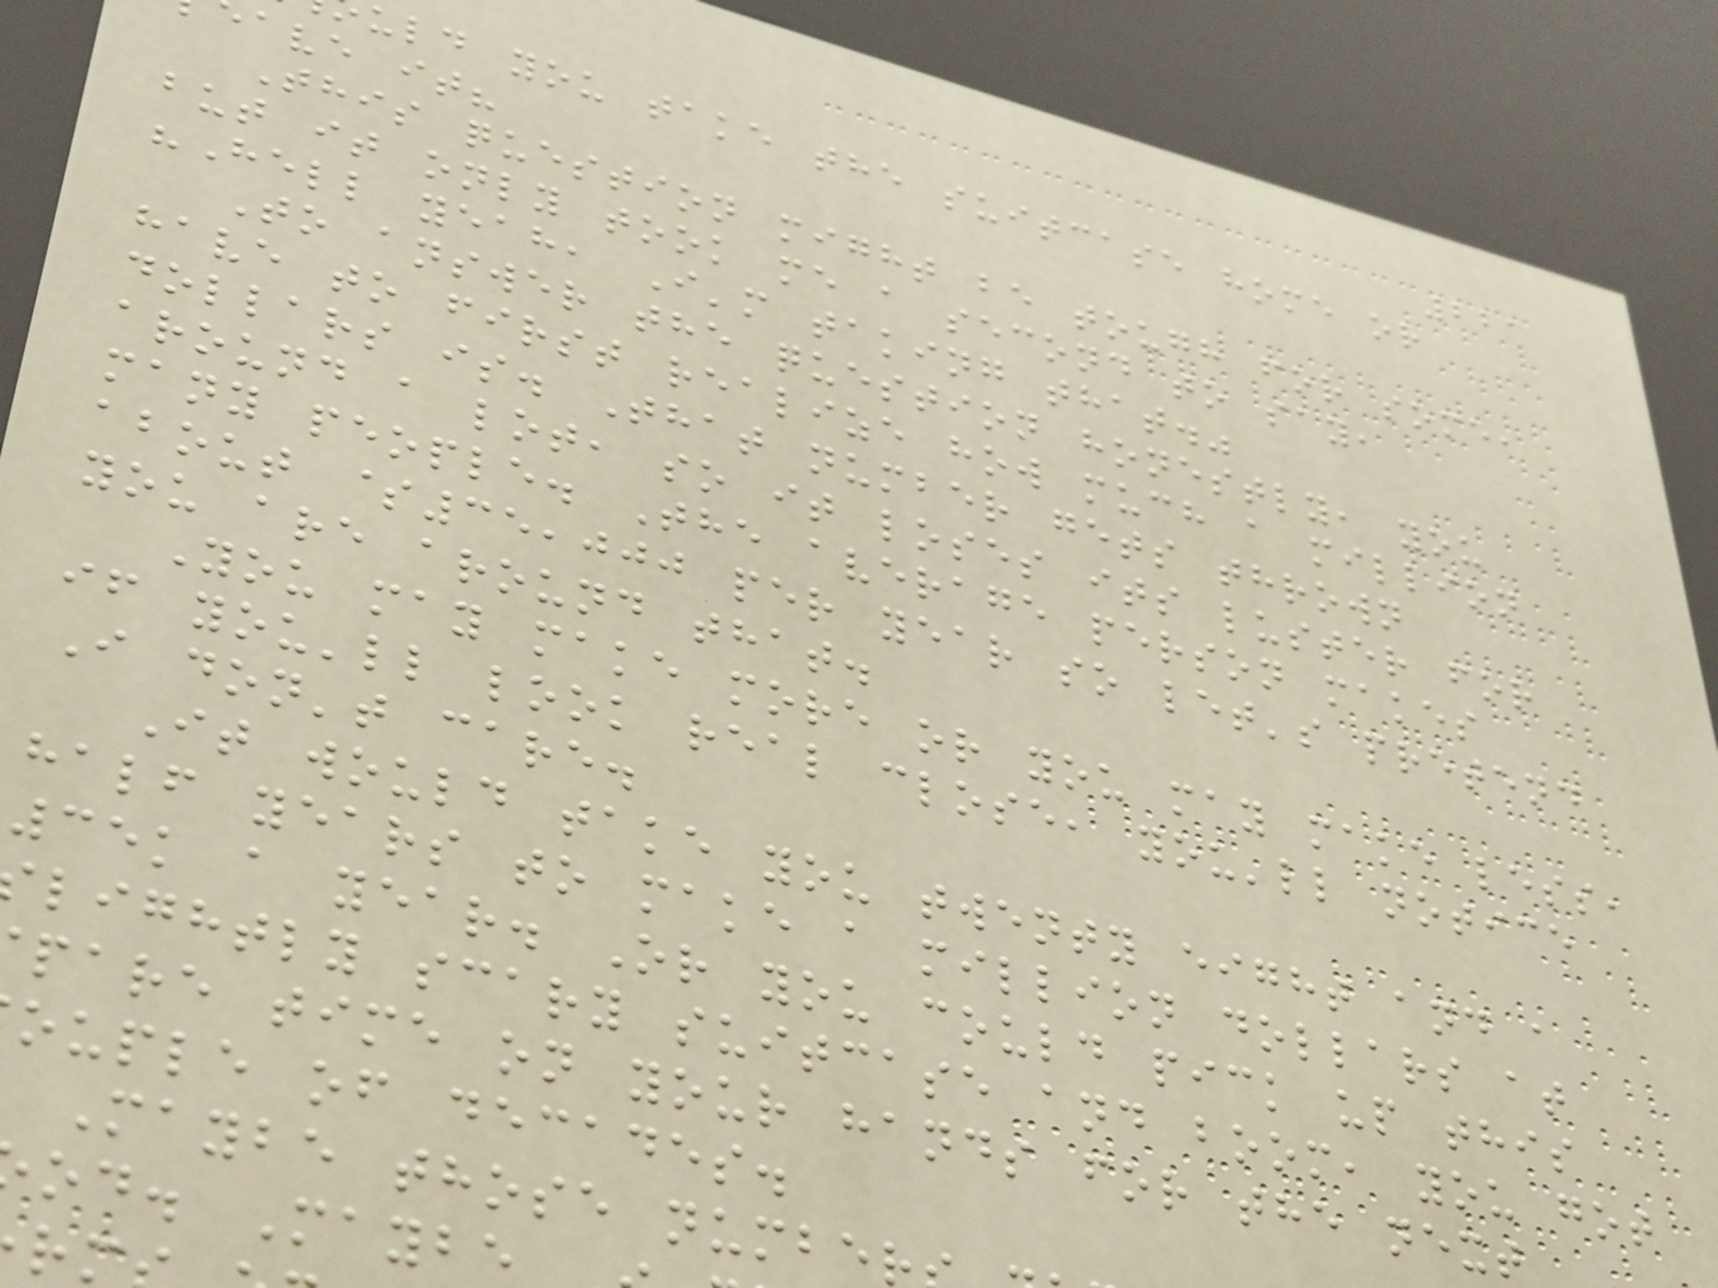221
uld you take the suitcase home or
ave it?
This question might be tough for some,
but it only took me a second to say,
"Hell yeah, I'm taking that."
To answer the question honestly, you
have to first realize how much a million
dollars is. That number gets thrown
around a lot, so it loses its luster for
many people. The average person makes
about $35,000 per year so let's pretend
you are around that.
You may make more or you may make less,
if you'll look real close, you'll notice
I don't care.
It would take you twenty eight and a
half years to make a million dollars at
35k a year. Or you could pick up this
lightly scary suitcase and boom, you got
pare time on your hands for the next
ouple of decades.
Maybe those numbe
od. Maybe
